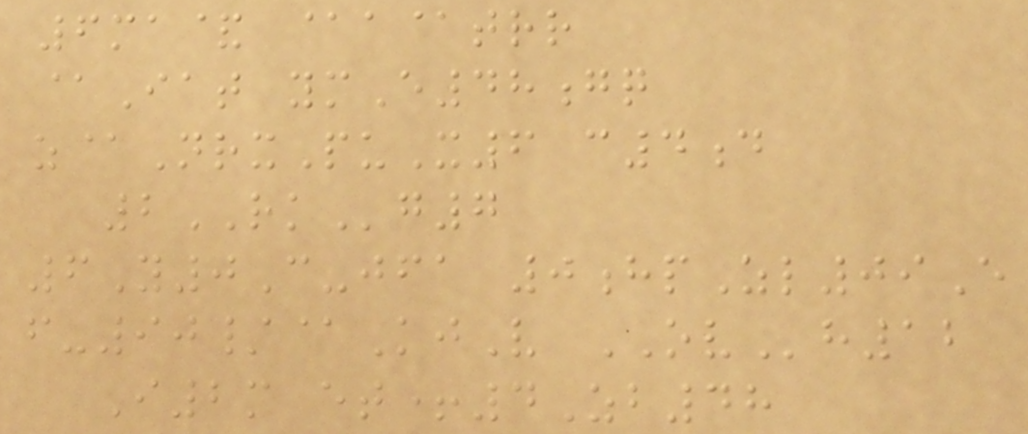6ma& @a@trr
@Iat ymE48gq
z@NrxPuX6 c4d
2RKg7
6Y0C-jfa 0hpZl09E
f-90/@KjV OVh12
I2m et+4Zb48
